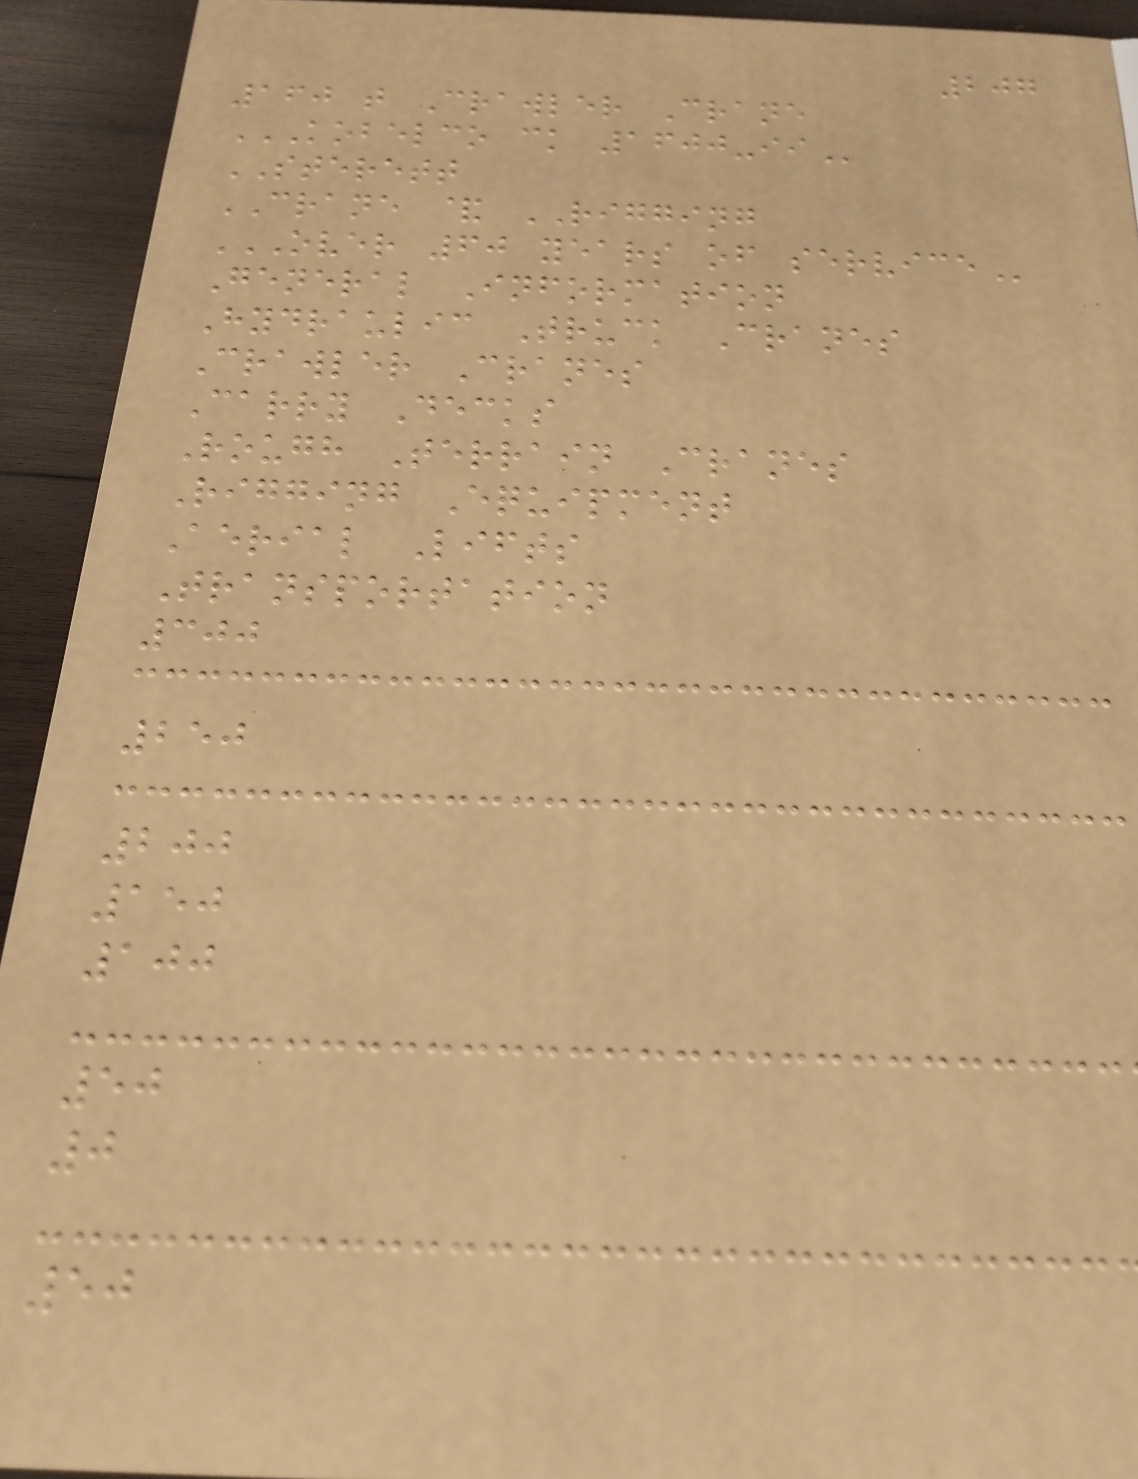207
160 t Crawler Crane
KOBELCO CK 1600-II
STERETT
CRANE & RIGGING
OVER 60 YEARS OF SERVICE
General Information
Hydraulic Truck Cranes
Crawler Cranes
Carry Decks
Rough Terrain Cranes
Rigging Equipment
Aerial Lifts
Transportation
300
250
200
150
100
50
0
50
